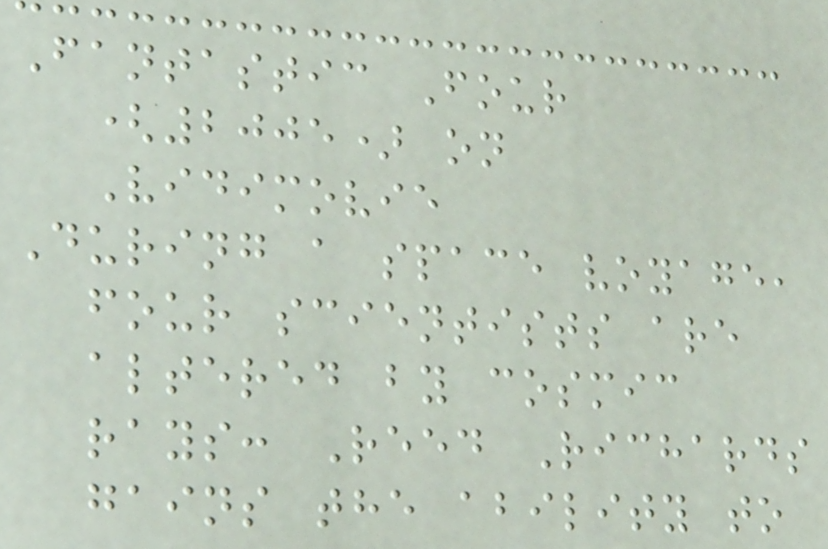Fantastic Four
(2005) on
Vidimovie
During a space voyage,
four scientists are
altered by cosmic
rays: Reed Richards
gains the ability to
